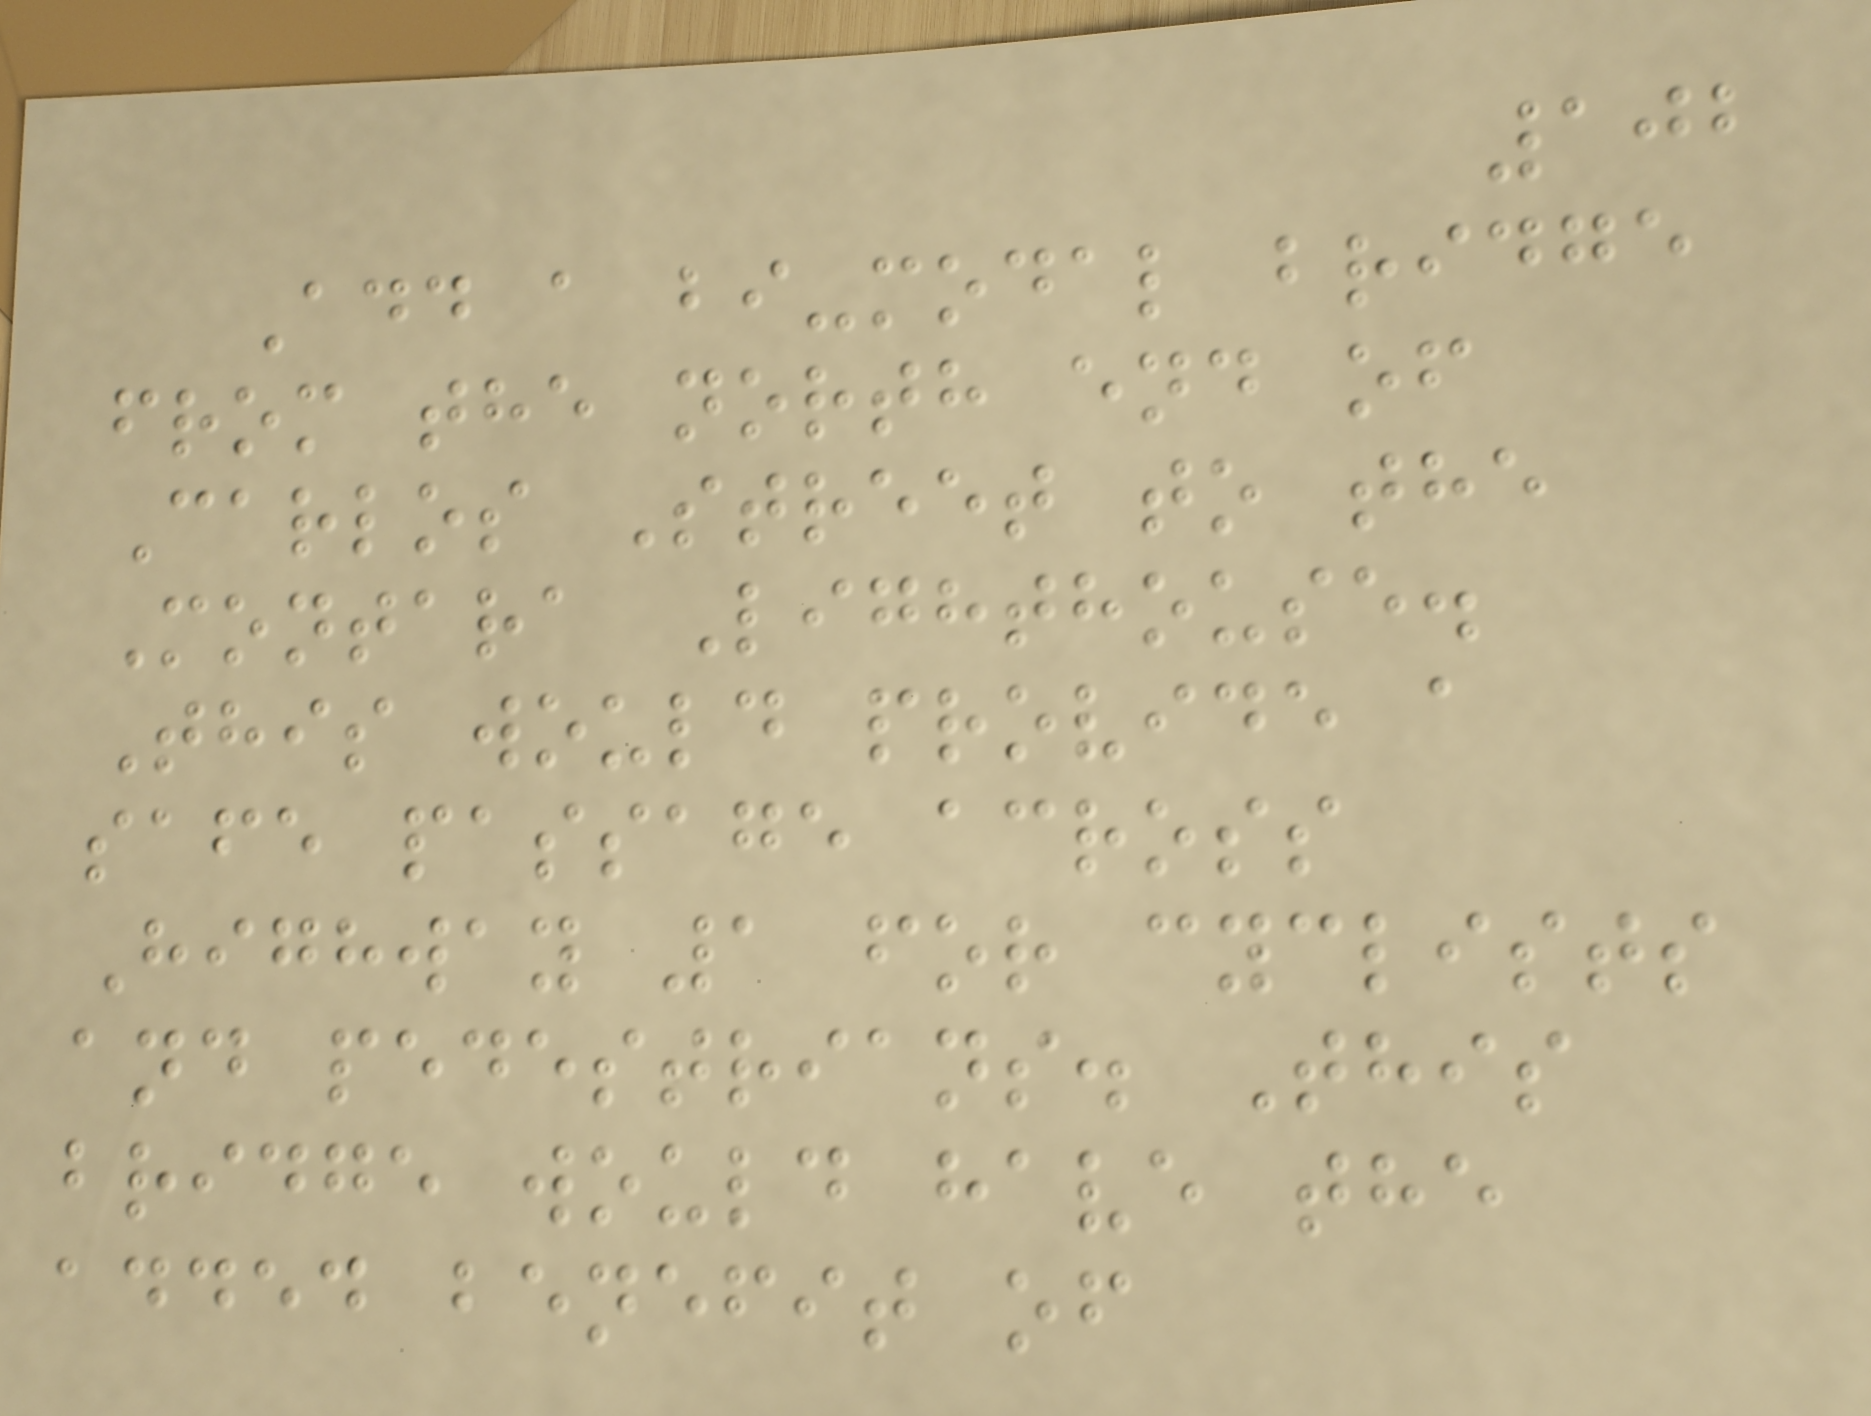102
Add a bi-modal bridge
from the north end of
Carlos Street to the
Montara Lighthouse.
This would provide a
safe passage across
Highway 1 for cyclists
and pedestrians. This
bridge would have the
added benefit of
